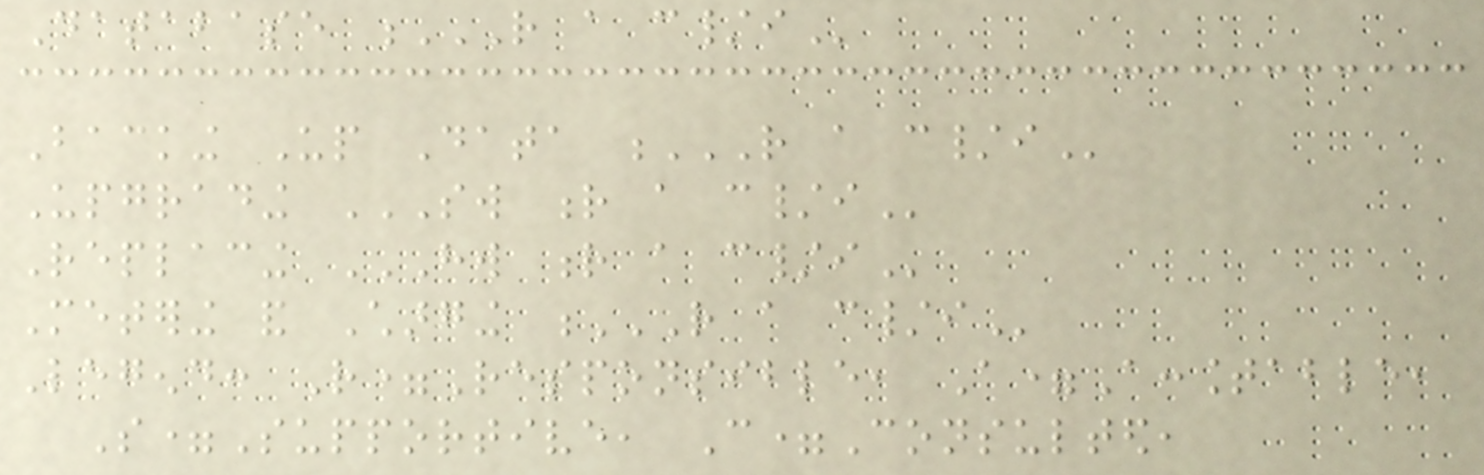Database R A C/I
Backing Up Data R A C/I
Upgrading SW R A C/I
Replacing HW R A C/I
Metering and Charging R A C/I
Legend: R=Responsible, A=Accountable,
S=Supportive, C=Consulted,
